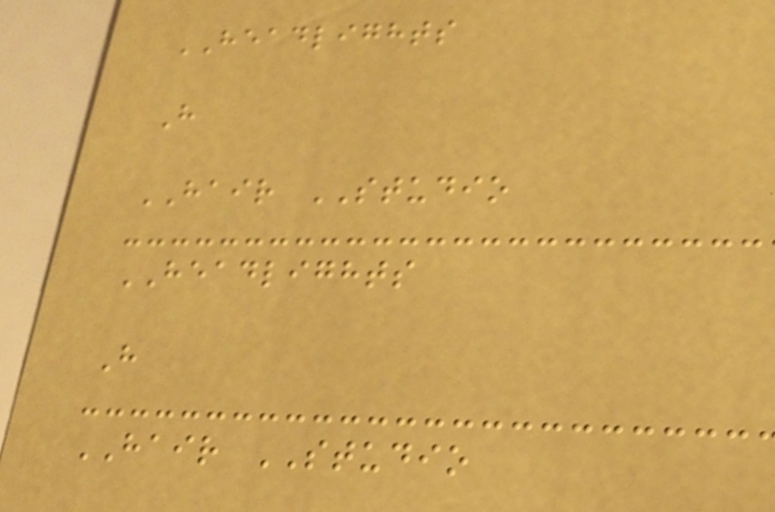HEADLIGHTS
H
HAIR STUDIO
HEADLIGHTS
H
HAIR STUDIO
